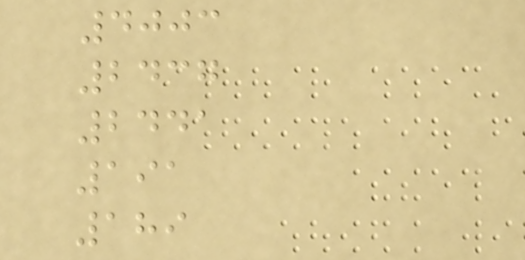4003
2437
2441
191
189
